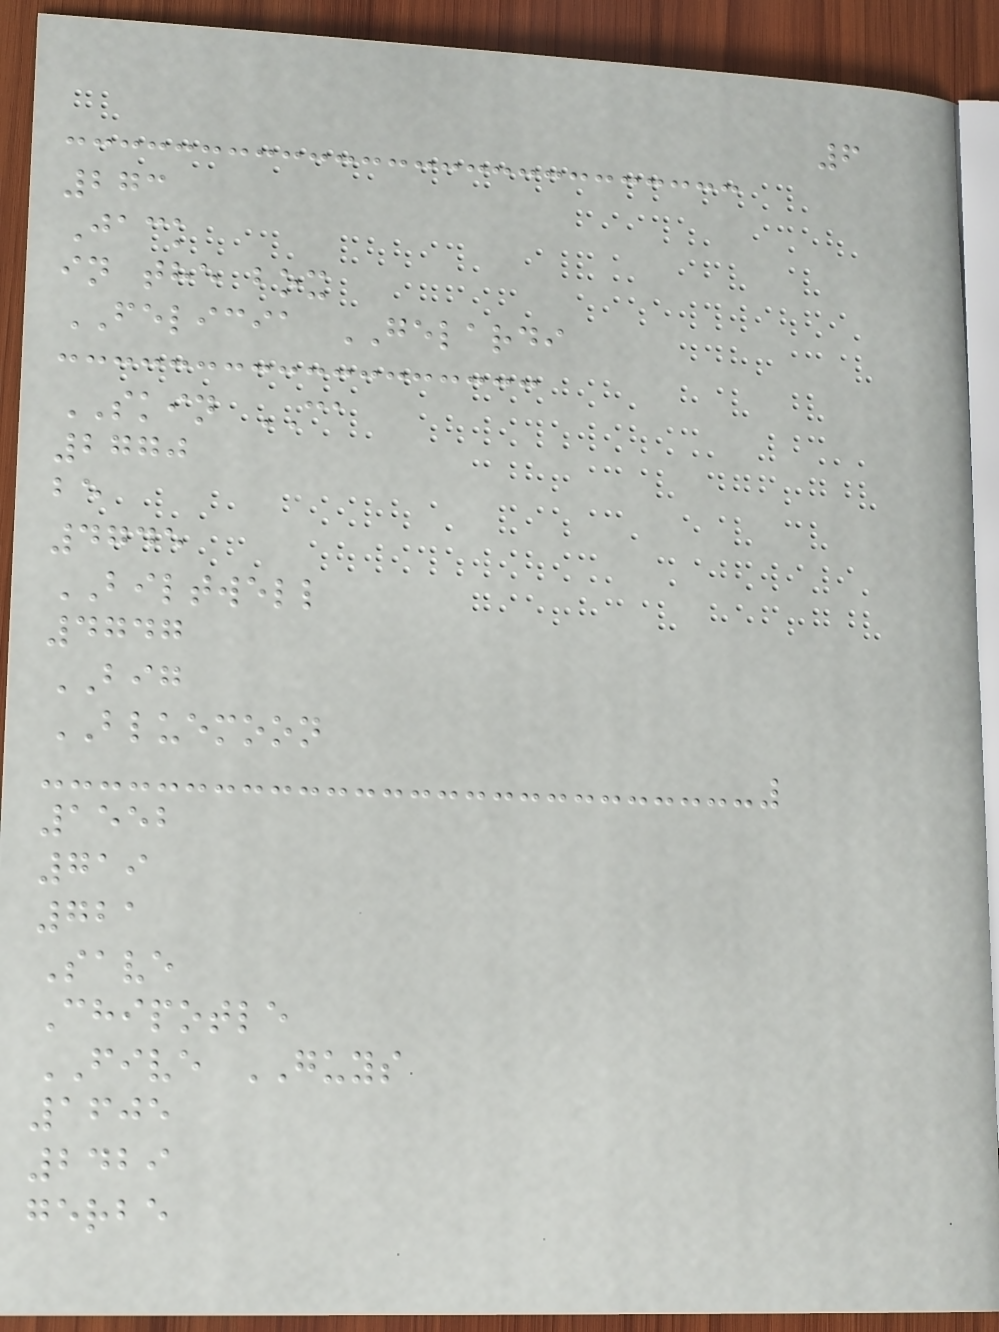6
273
Jack
in the box
FELICIA GELARDI
SKIN CA
2770
be
4745
BILTWELL
4747
BIG
BLUEMOON
1552
719
721
Save
Chipotle
FIVE GUYS
1605
2429
gerbe
